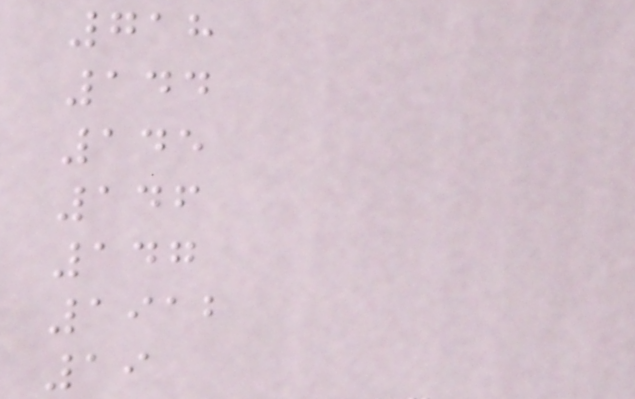718
144
145
146
147
1912
19
